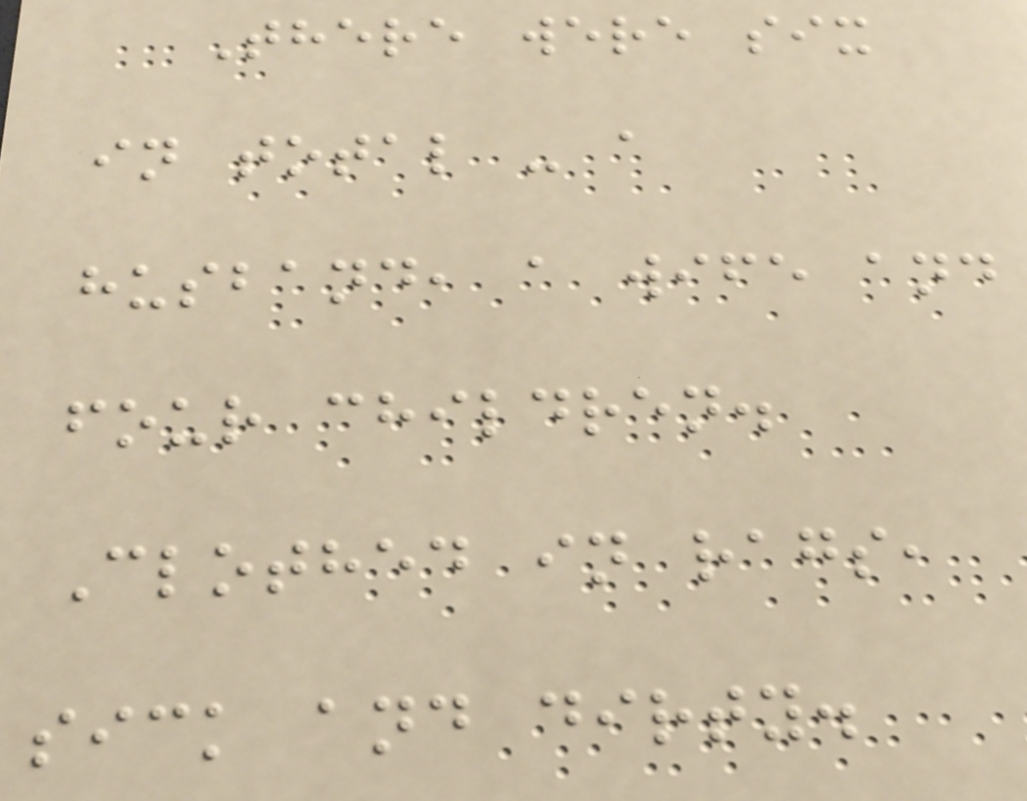There were six
in total - a
husband, a wife and
four children.
Clothed in rags,
sick and dirty.
